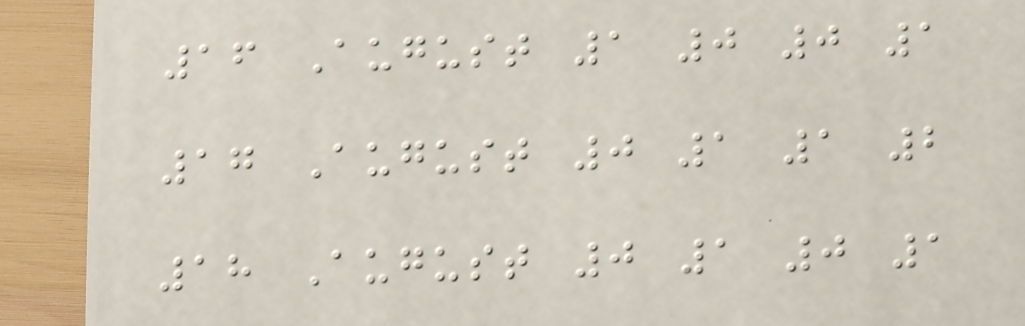16 August 1 0 0 1
17 August 0 1 1 2
18 August 0 1 0 1
